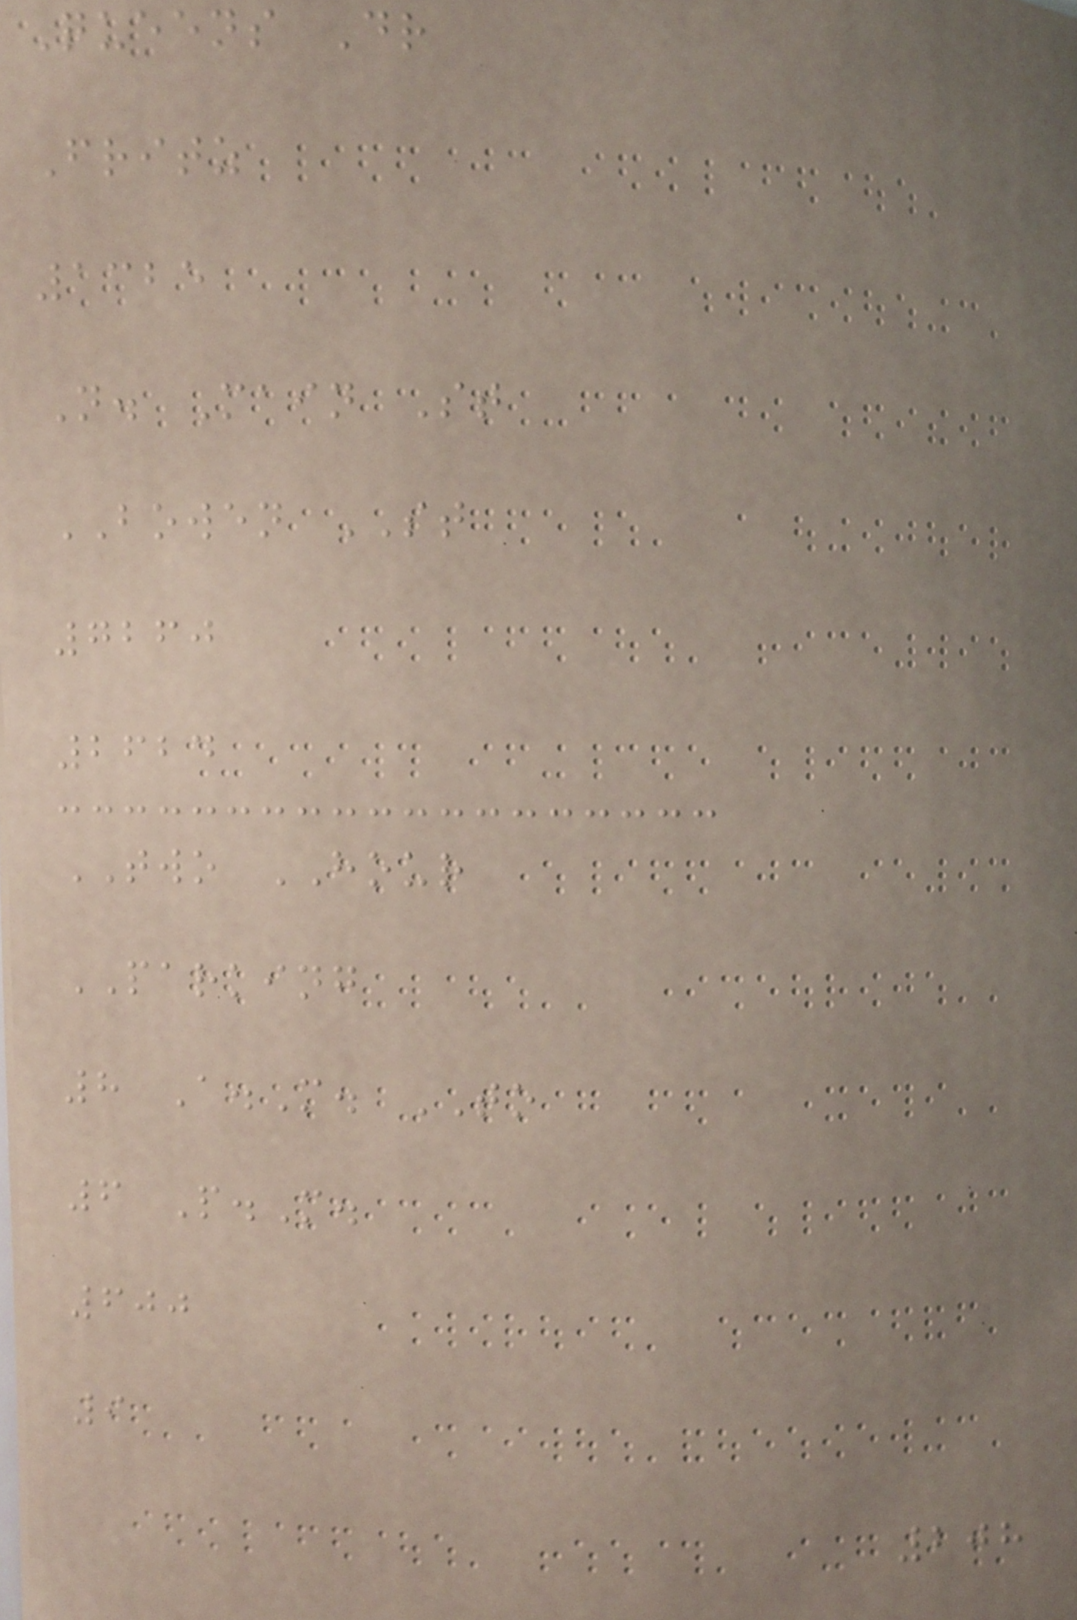Queens Dr
Fritz
1325
N. Main St
BOWEN ST
7260
2624
TWO HOUR
PARKING
8 A.M. TO
6 P.M.
600
9
208
